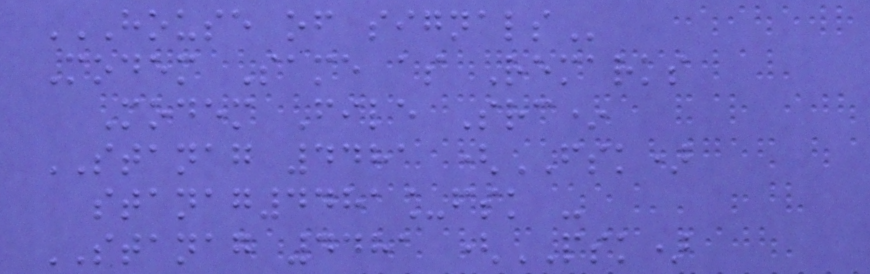HOUSE OF SIGNALS
Modem Same as Remarks
Modem File Src*
STANAG 4481 (FSK)
stanag4481_fsk -
STANAG 4481 (PSK)
